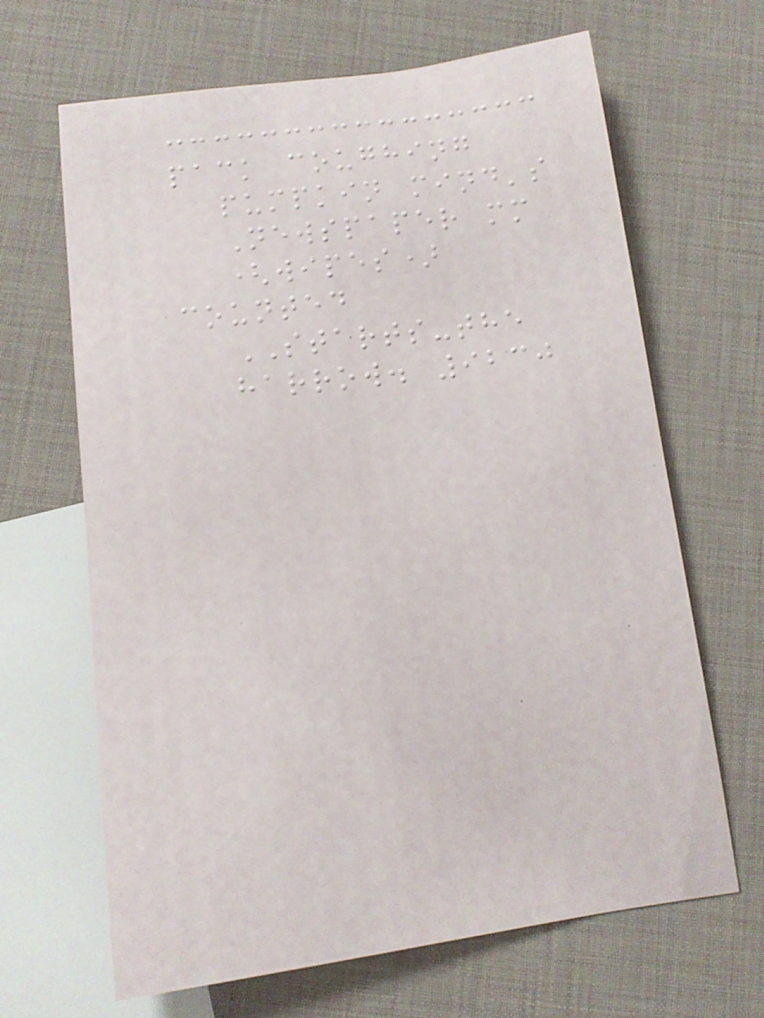pack coughing
pumpkin mind's
Newspaper mm
(wipes)
counted
STARTS-the
harrow. 9230
